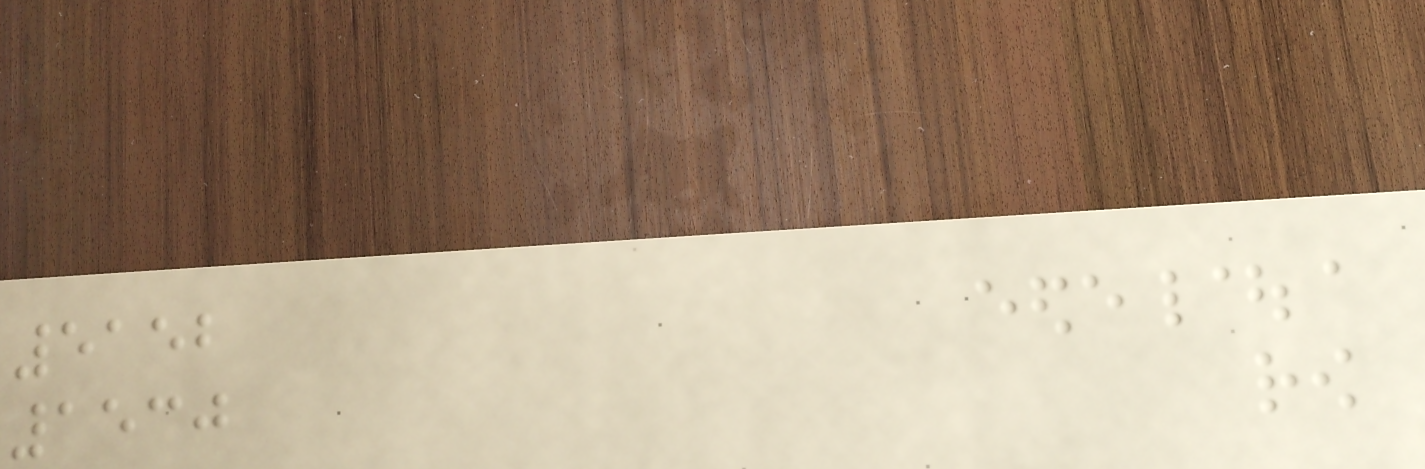5152
1530
